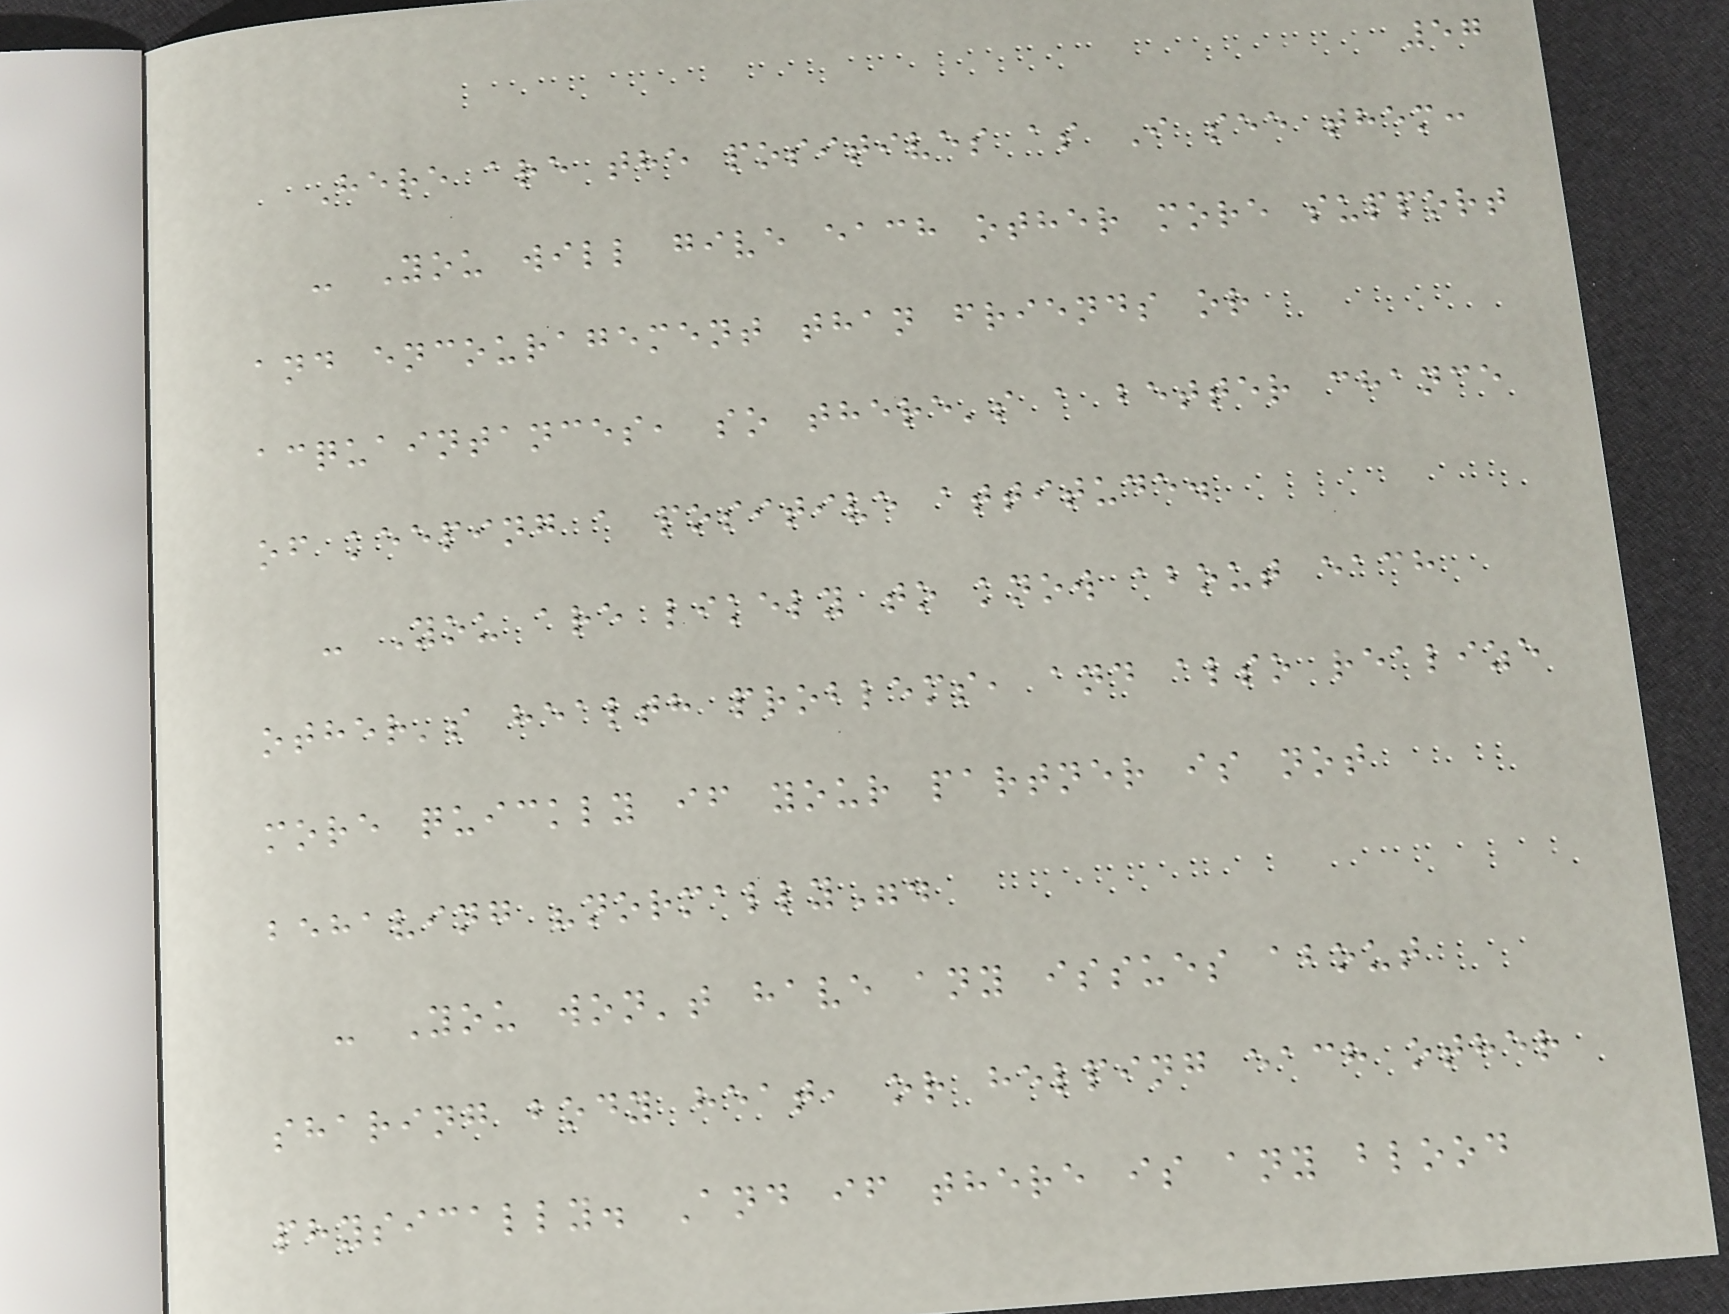57
Here are the positives as I see them:
- You will give each other more support
and encouragement than friends or
acquaintances, so there's a better chance
of keeping a positive attitude.
- You are likely to know about each
other's health problems, and also realize
more quickly if your partner is not
behaving "normally".
- You won't have any issues about
sharing body heat, or helping each other
physically. And if there is any blood
